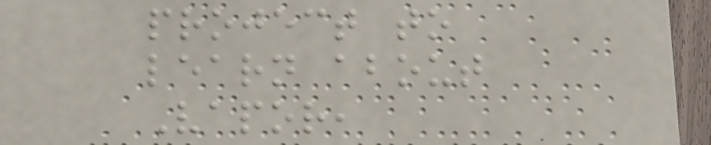project to
learn about
Vapor,
